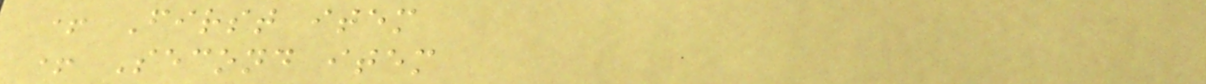+ First item
+ Second item
